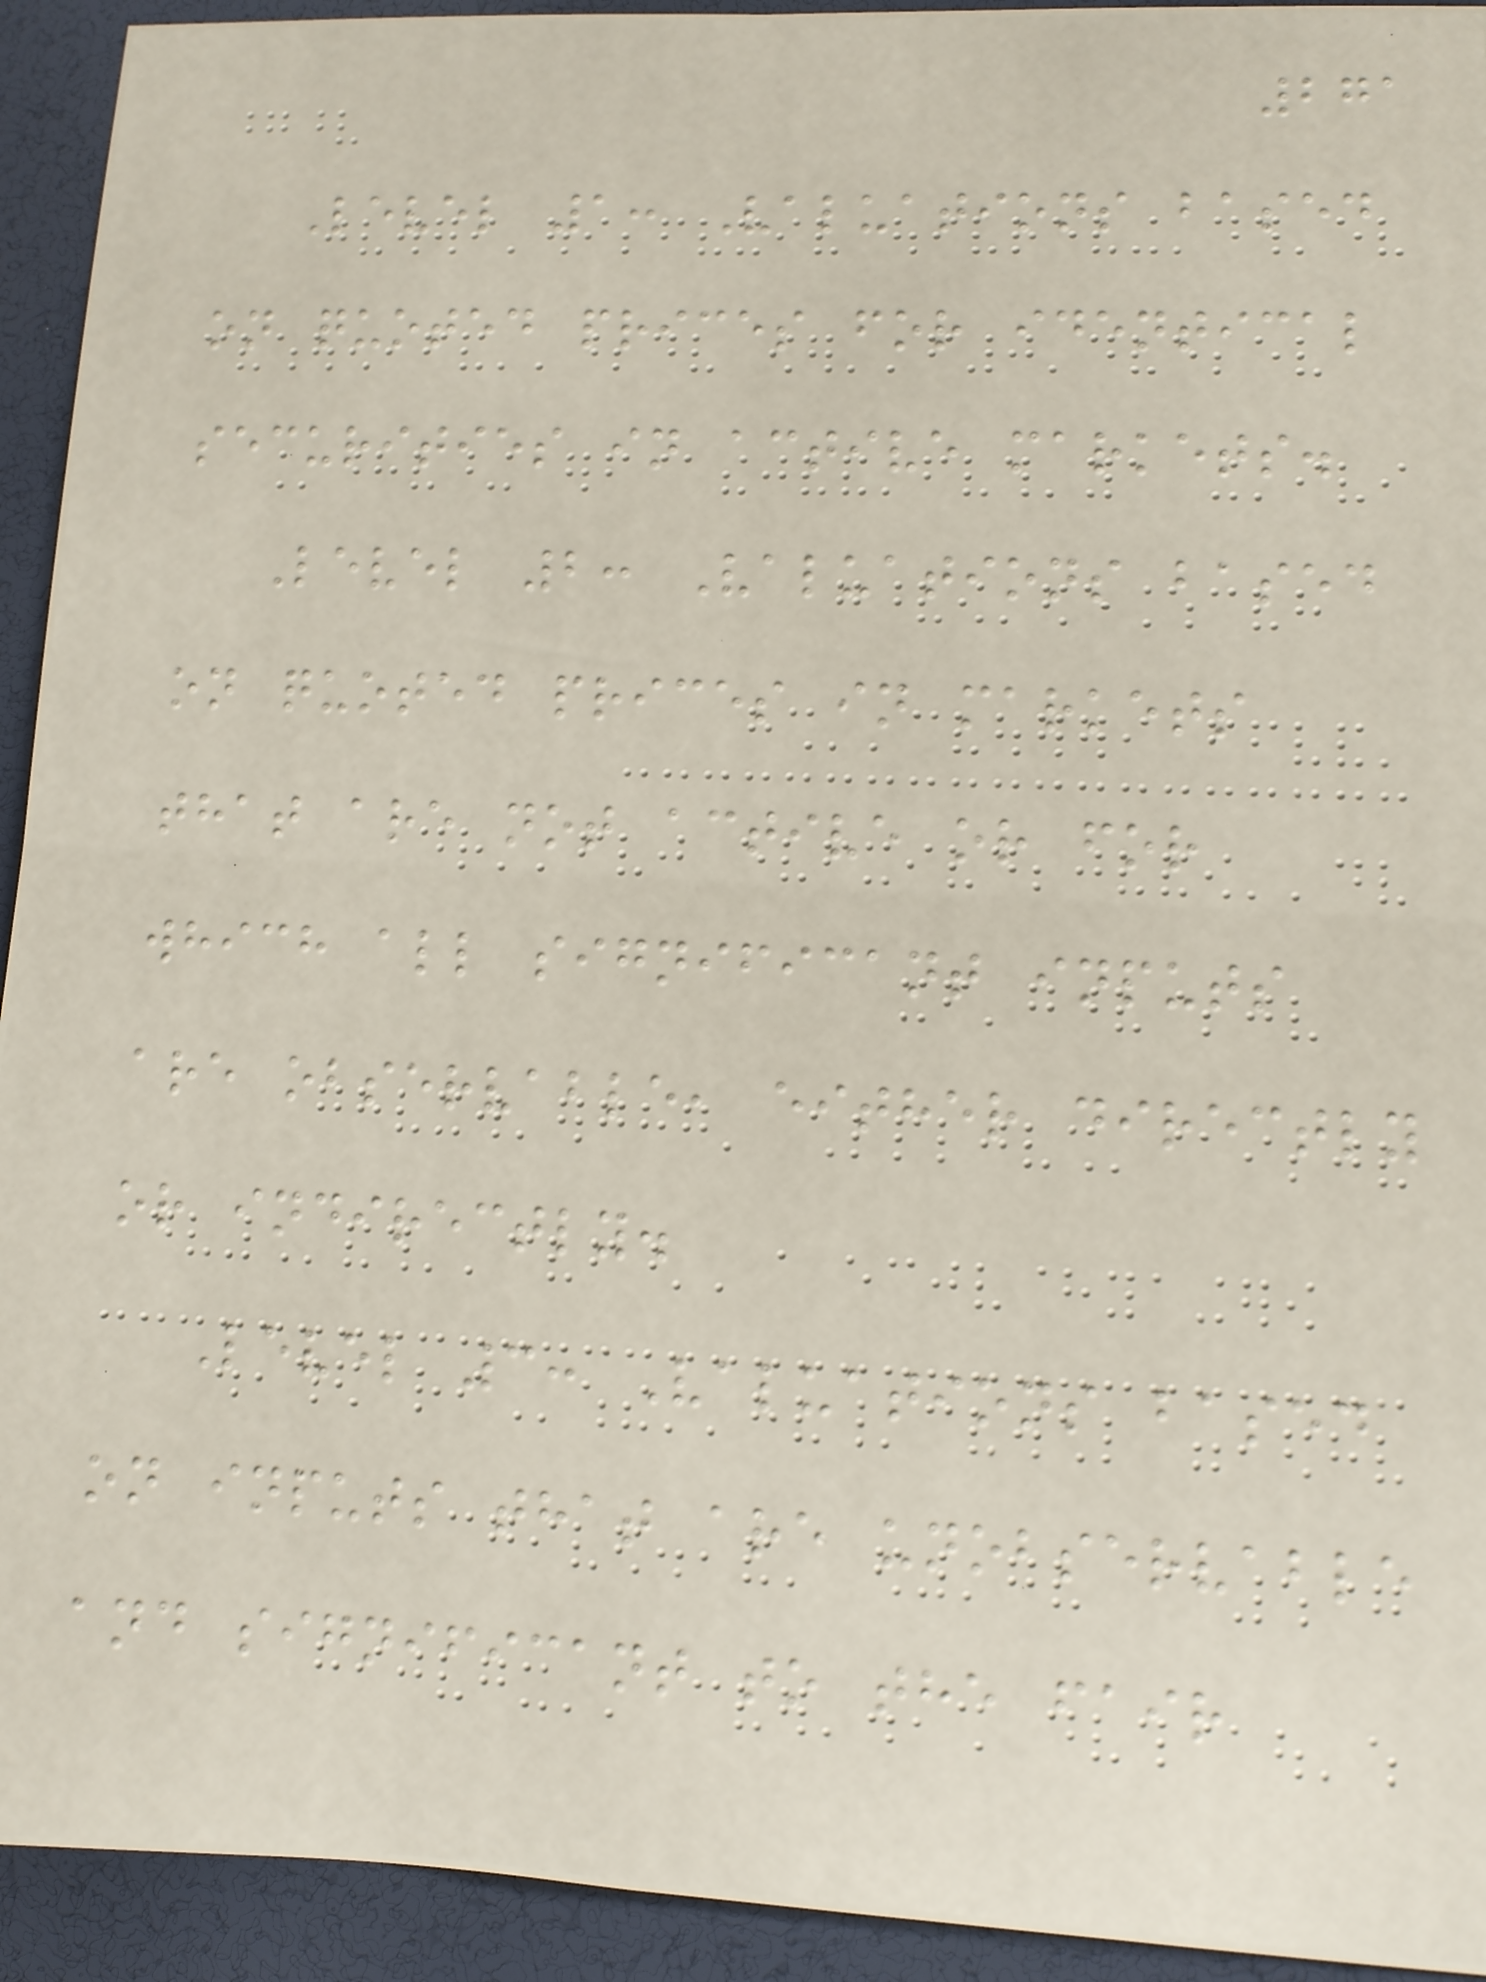271
Level 1: Valuations based
on quoted prices for identical
securities in active markets.
Level 2: Valuations based
on quoted prices in markets
that are not active or for
which all significant inputs
are observable, either directly
or indirectly.
Level 3: Valuations based
on inputs that are unobservable
and significant to the fair
